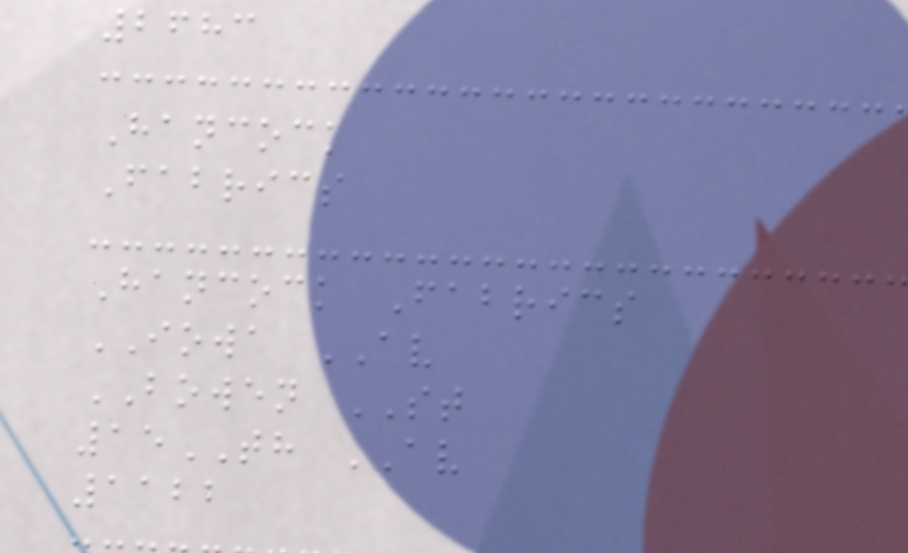2683
Hancock
Fabrics
Hancock Fabrics
IOWA AV
BOWEN ST
15TH AV
1122
